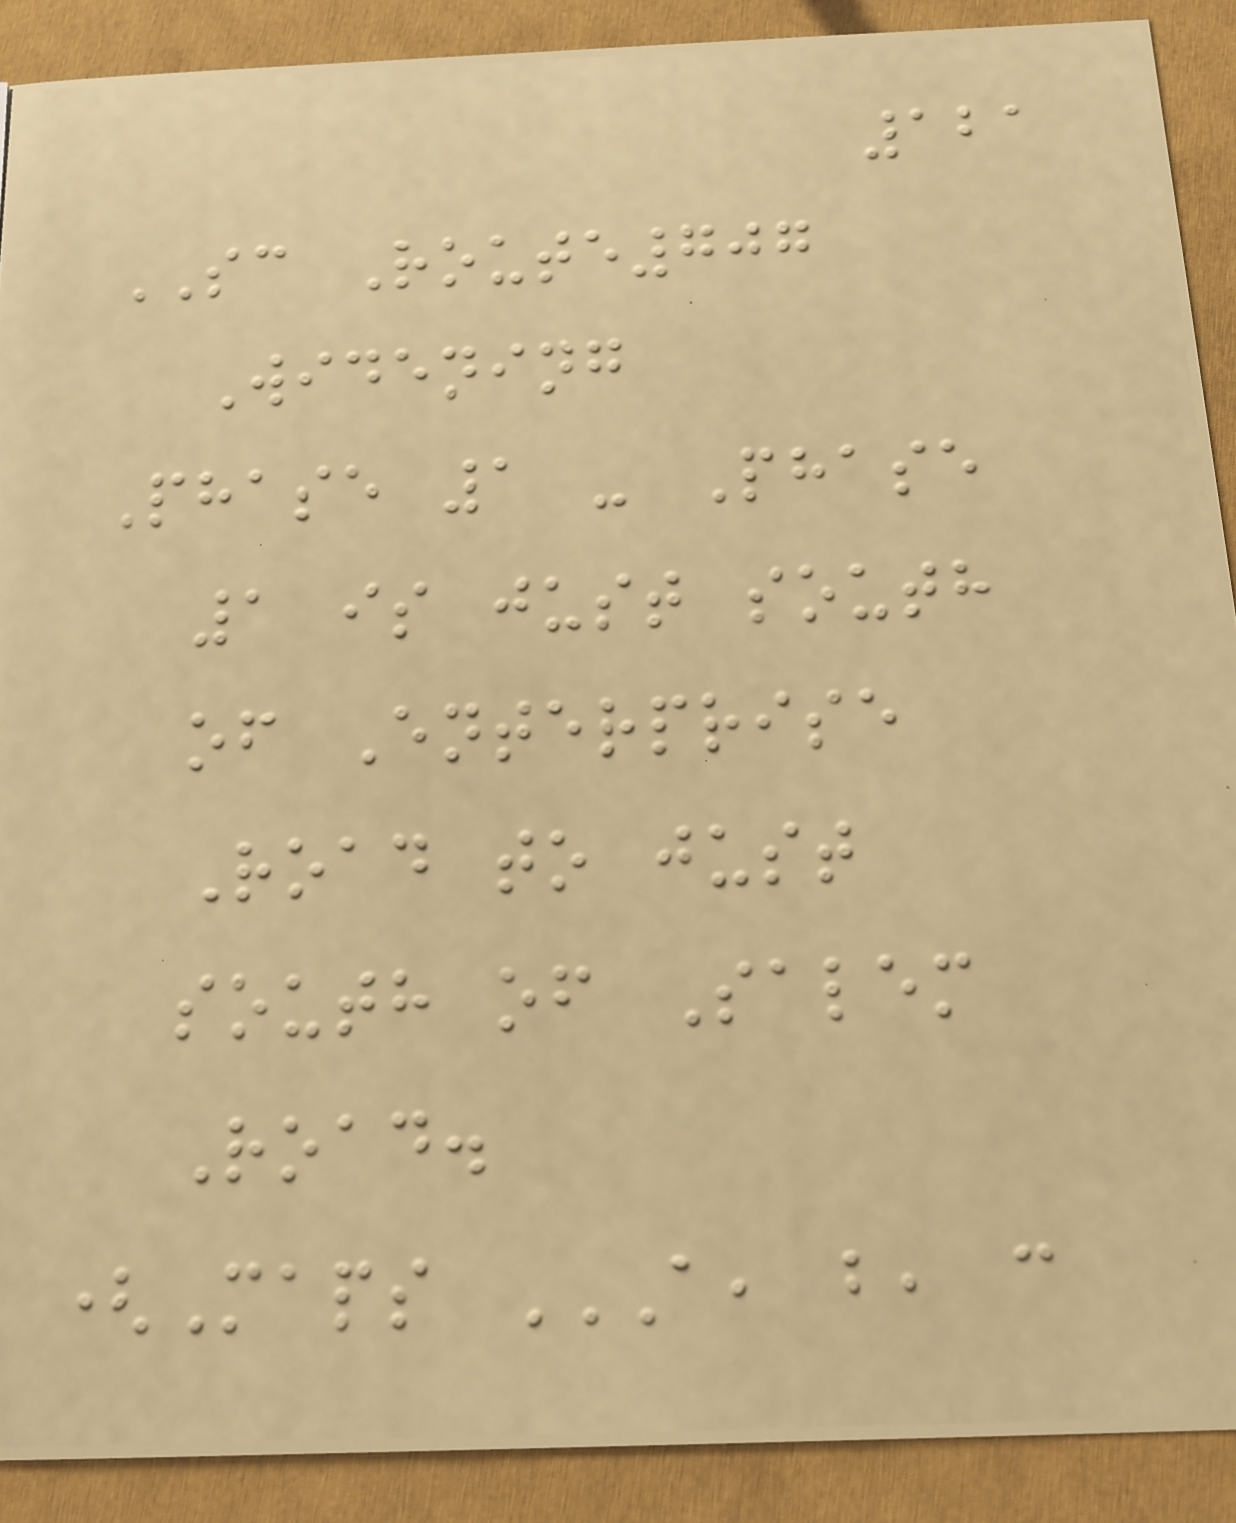121
SC Route707
Widening
Phase 1 - Phase
1 is just south
of Enterprise
Road to just
south of Salem
Road.
(Maps A, B, C
